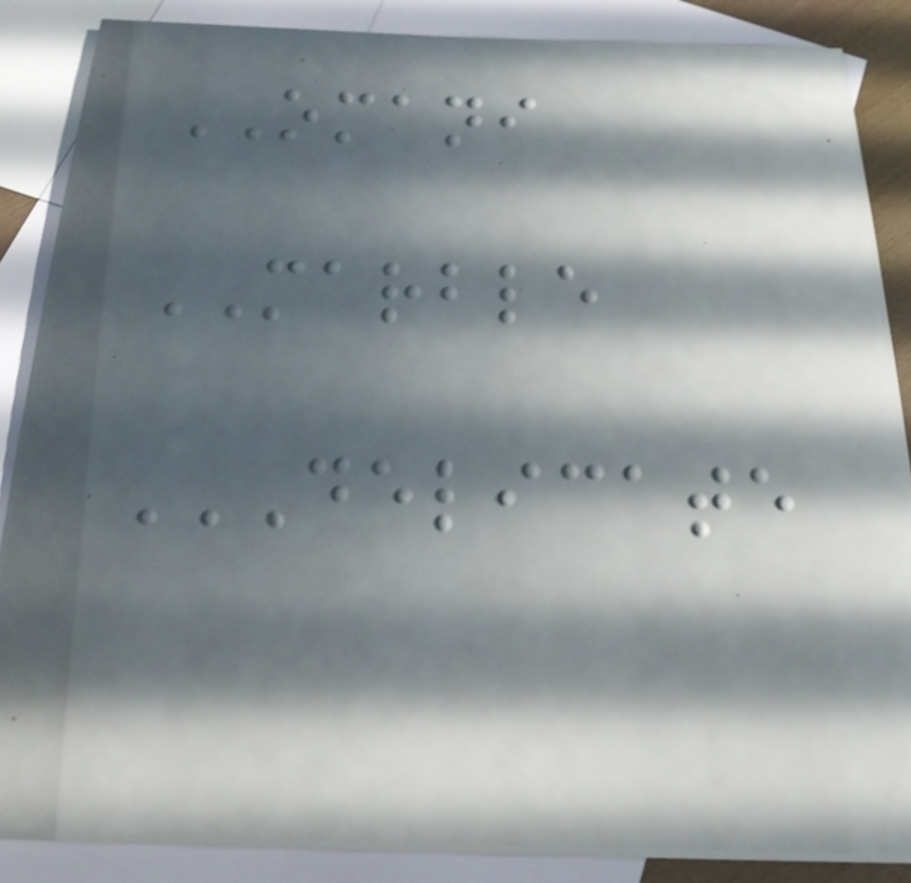OMANI
MARBLE
DELICATE
